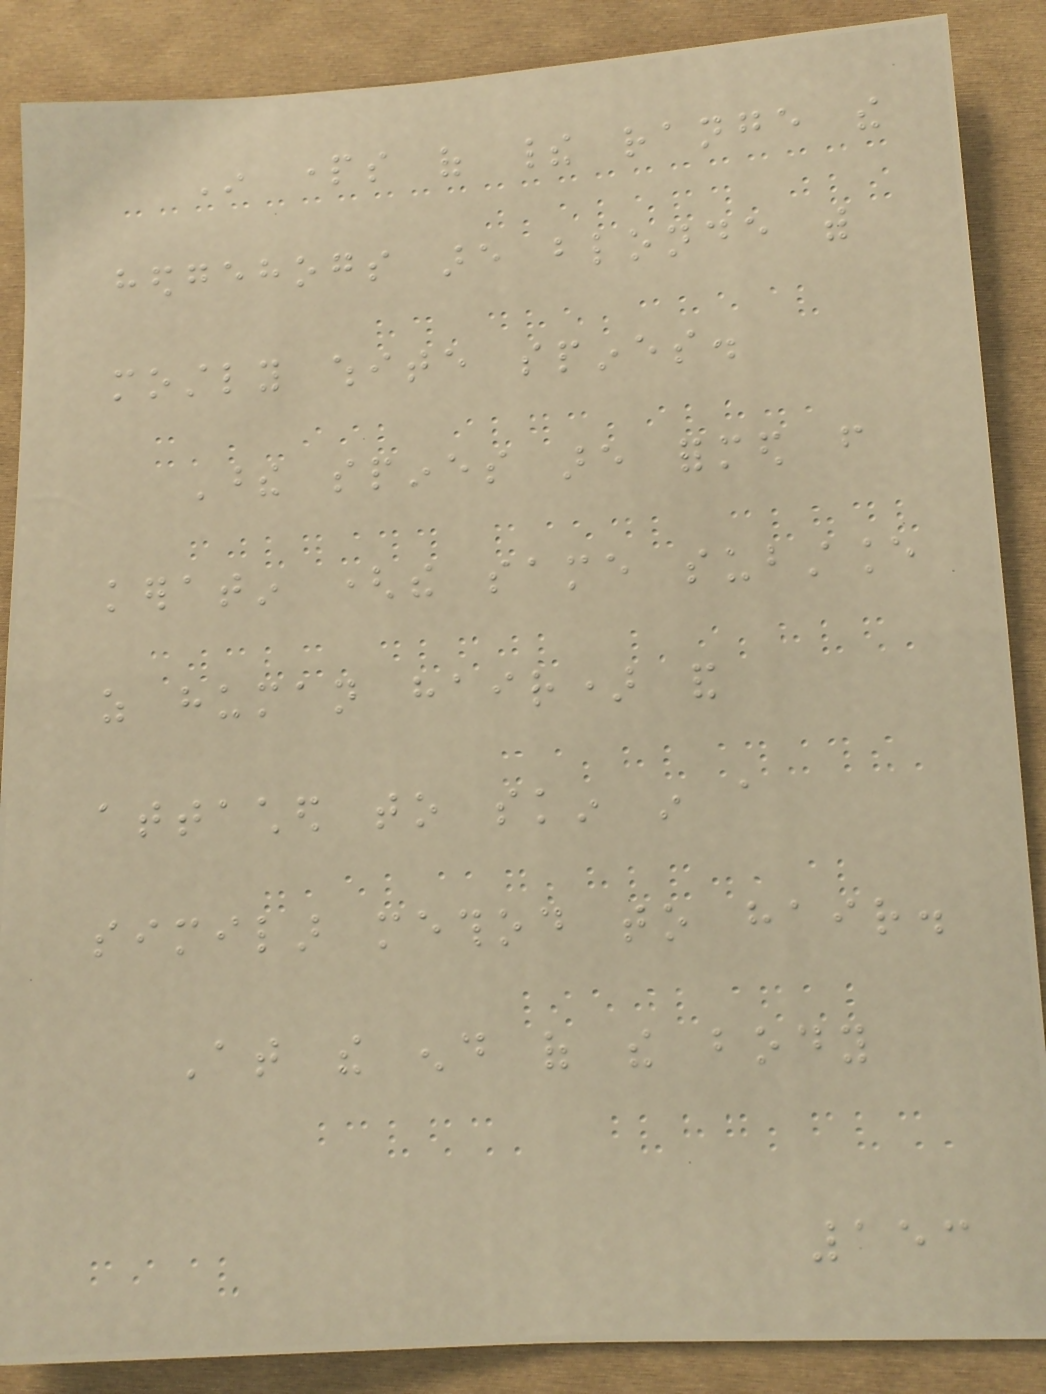In parts of their range the
hedgehogs are blonde with
mostly white spines.
These spines are formed from
keratin (the same substance
as human hair) and
attached to skin in a
similar method to hair.
At the end of the body
153
